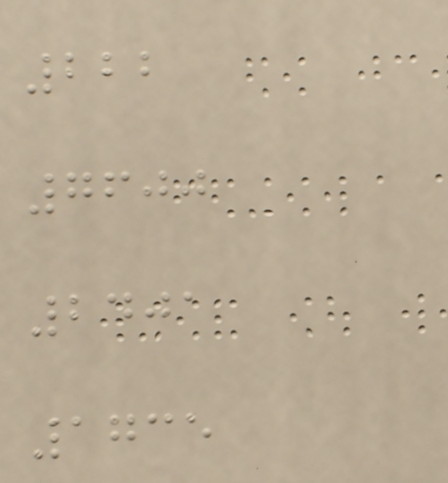222
7600
2401
1735
